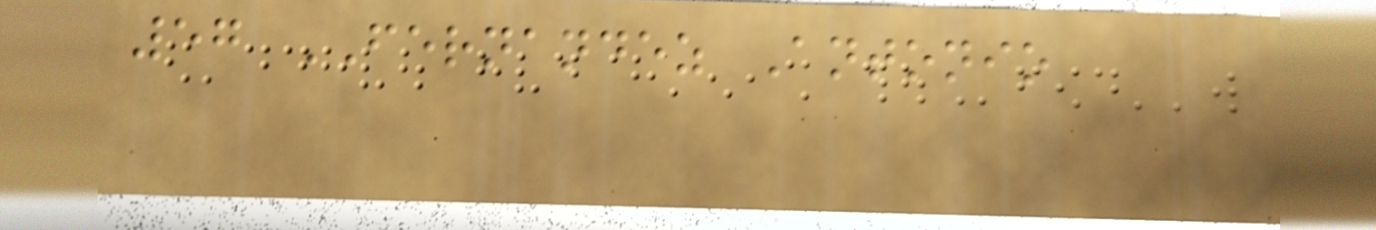57 FERNANDEZ Antonio
